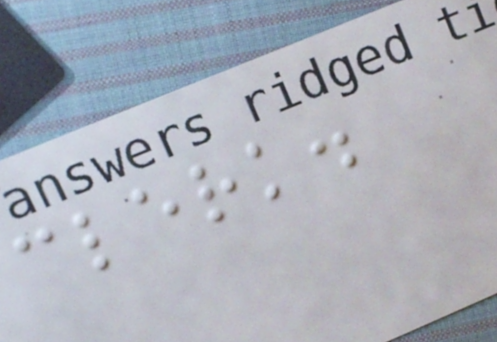clerk.
